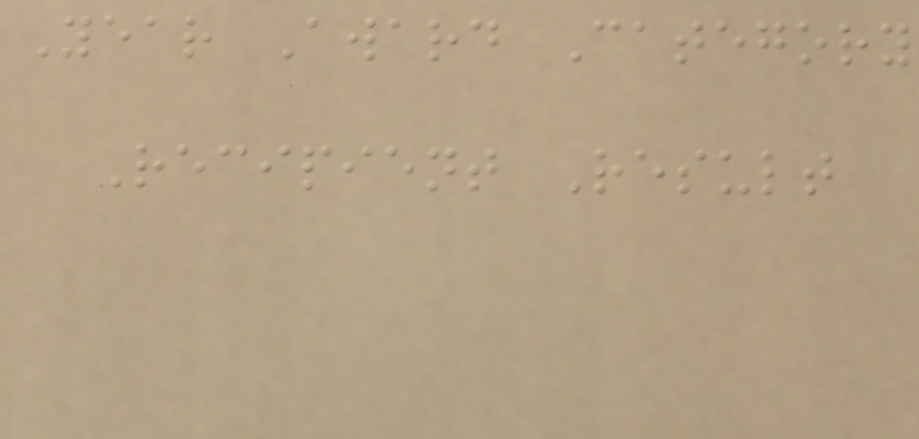Year Award Category
Recipient Result
